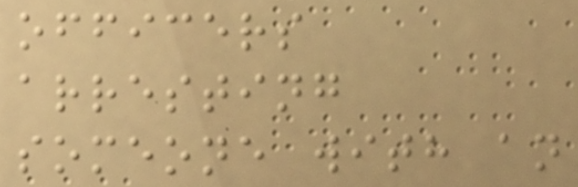officers
arresting
someone with an
